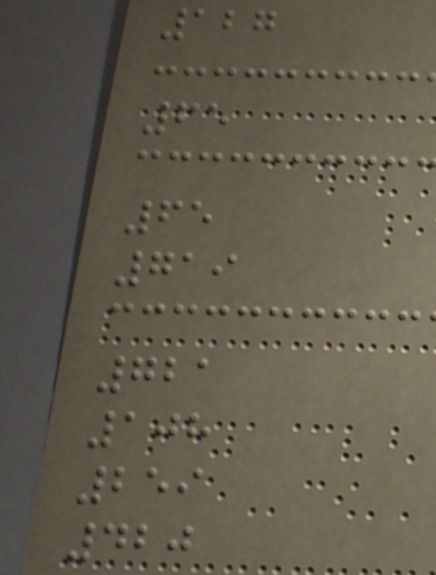127
65
65
719
721
108
259
420
